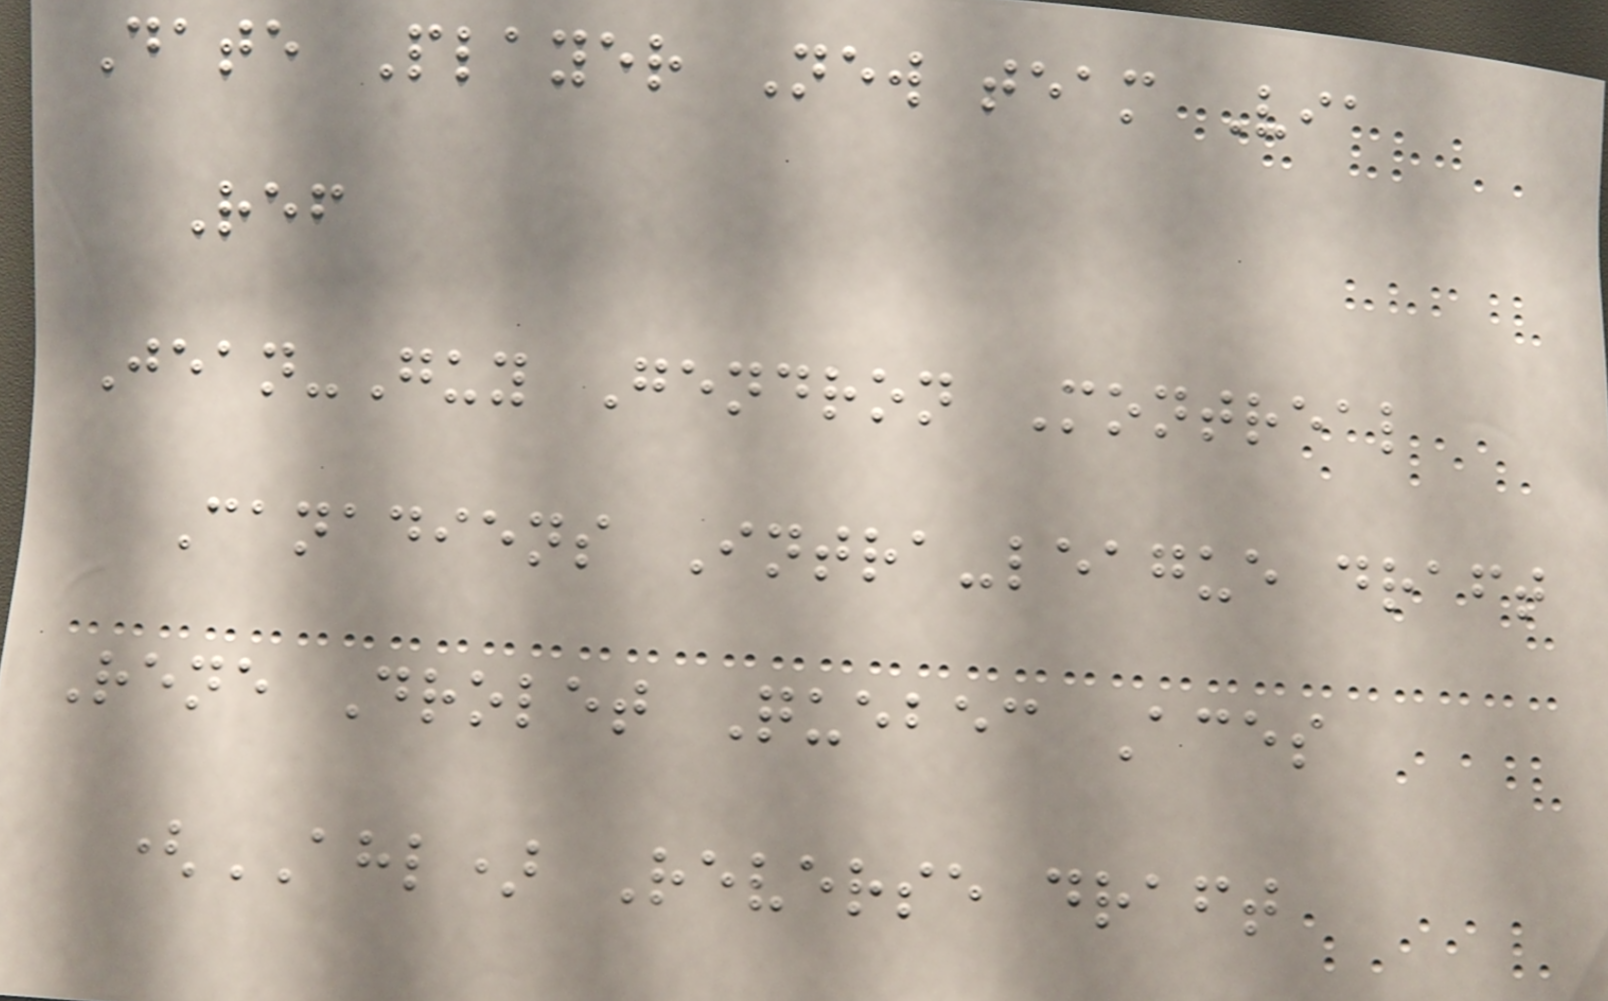Date Player New team Via
Ref
Jean-Guy Gendron Montreal
Canadiens Intra-league draft
Rene Drolet Quebec Aces
(AHL) Reverse draft
